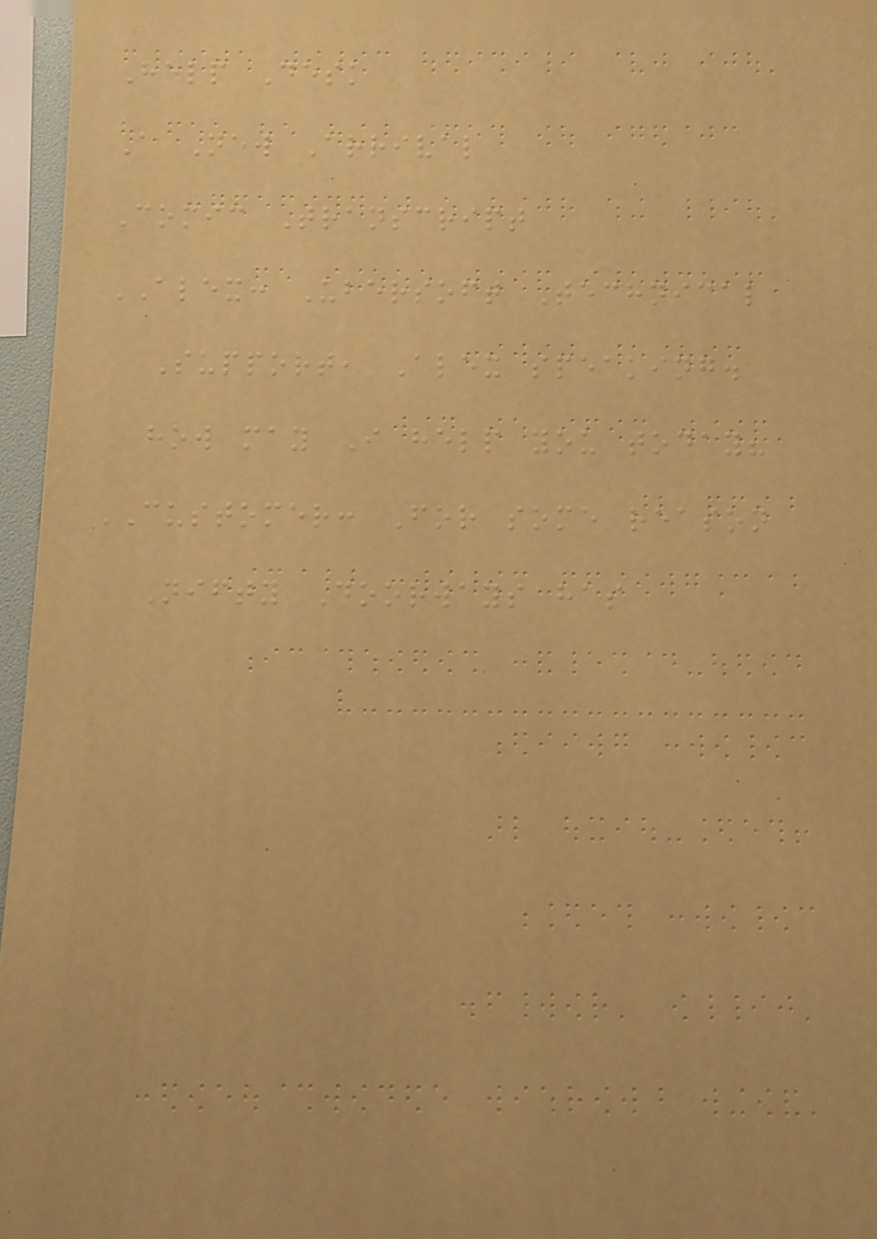Help Desk
A New Arrival
Comic Transcript
ALEX: Ubersoft Technical
Support, Alex speaking.
how may I help you today?
CUSTOMER: For some reason
Nifty Doorways has
